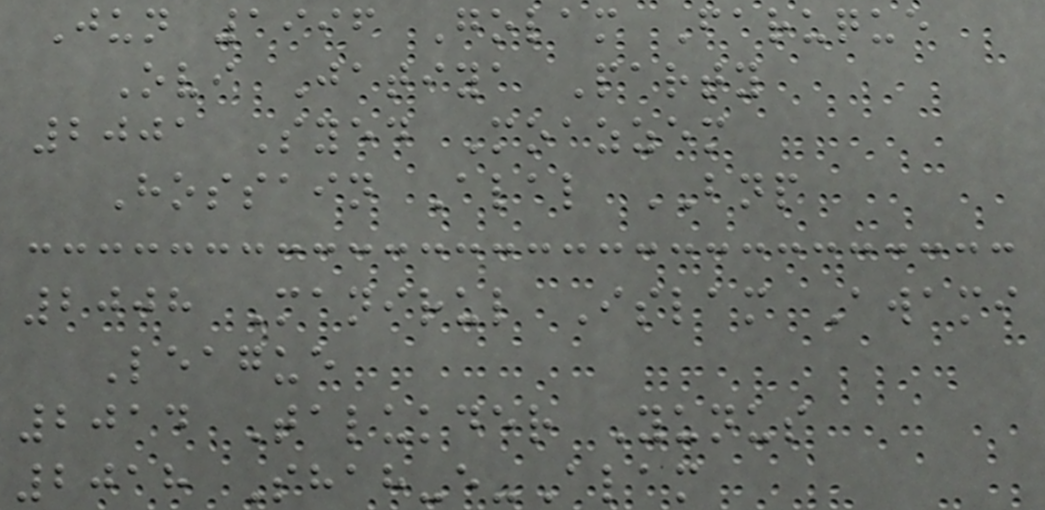Jun 1996 Golam Faruque
Ovi Jatiya Party
2001 Syed Moazzem
Hossain Alal BNP
2008 Manirul Islam Awami
League
2014 Talukder Yunus
2018 Shah-e-Alam
